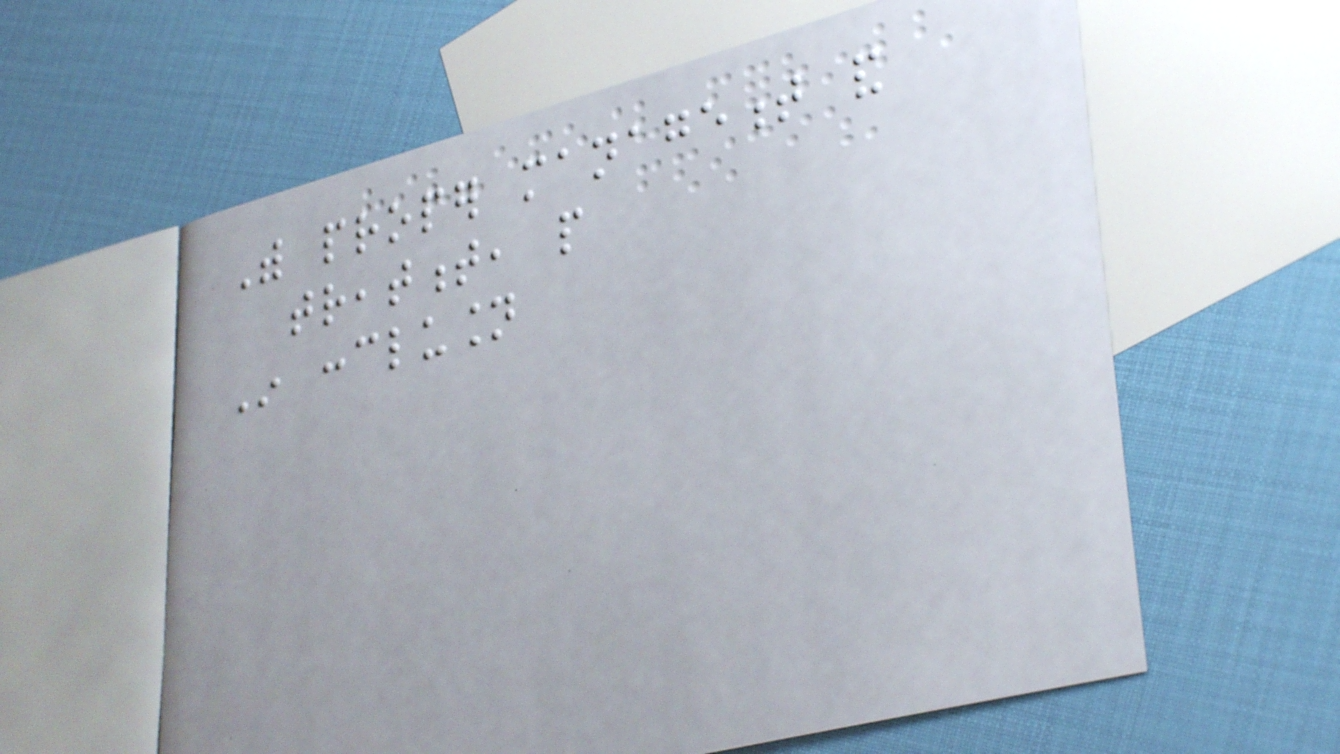With proper management and
treatment, people
In conclusion
